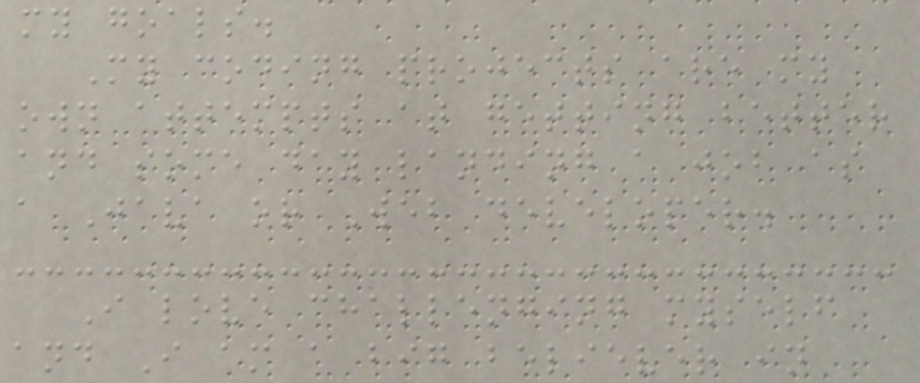my goals.
My coding projects are my
own attempts at getting better
and some day landing a job as
a Java or Web developer.
I love challenging myself
and I am a big believer in
